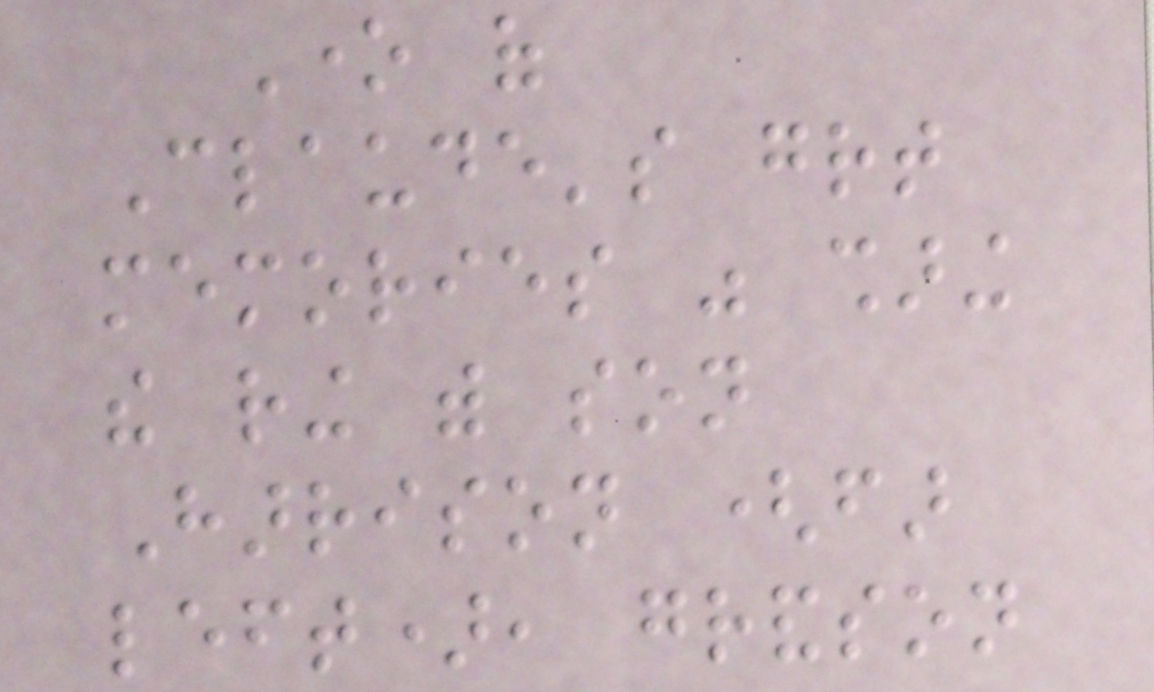One of
Claude's great
memories was sharing
the ring with son
Harrison (far
left), grandson
